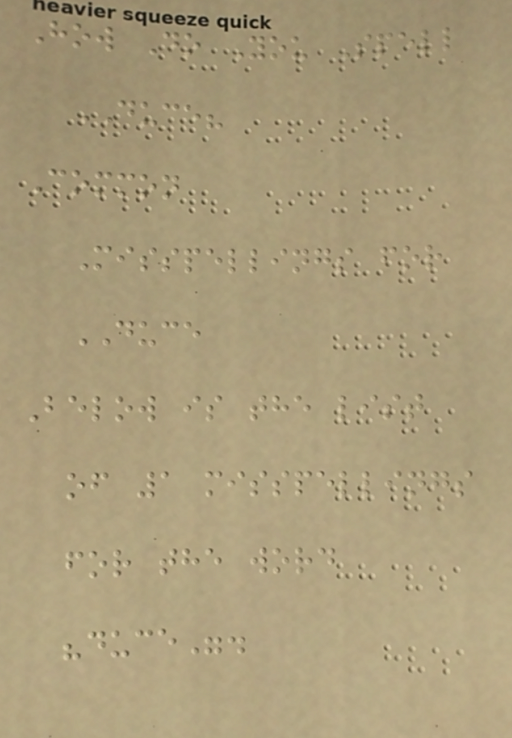How Do You Spell
DUCE?
Common
Misspellings for
DUCE
Below is the list
of 1 misspellings
for the word
"duce".
